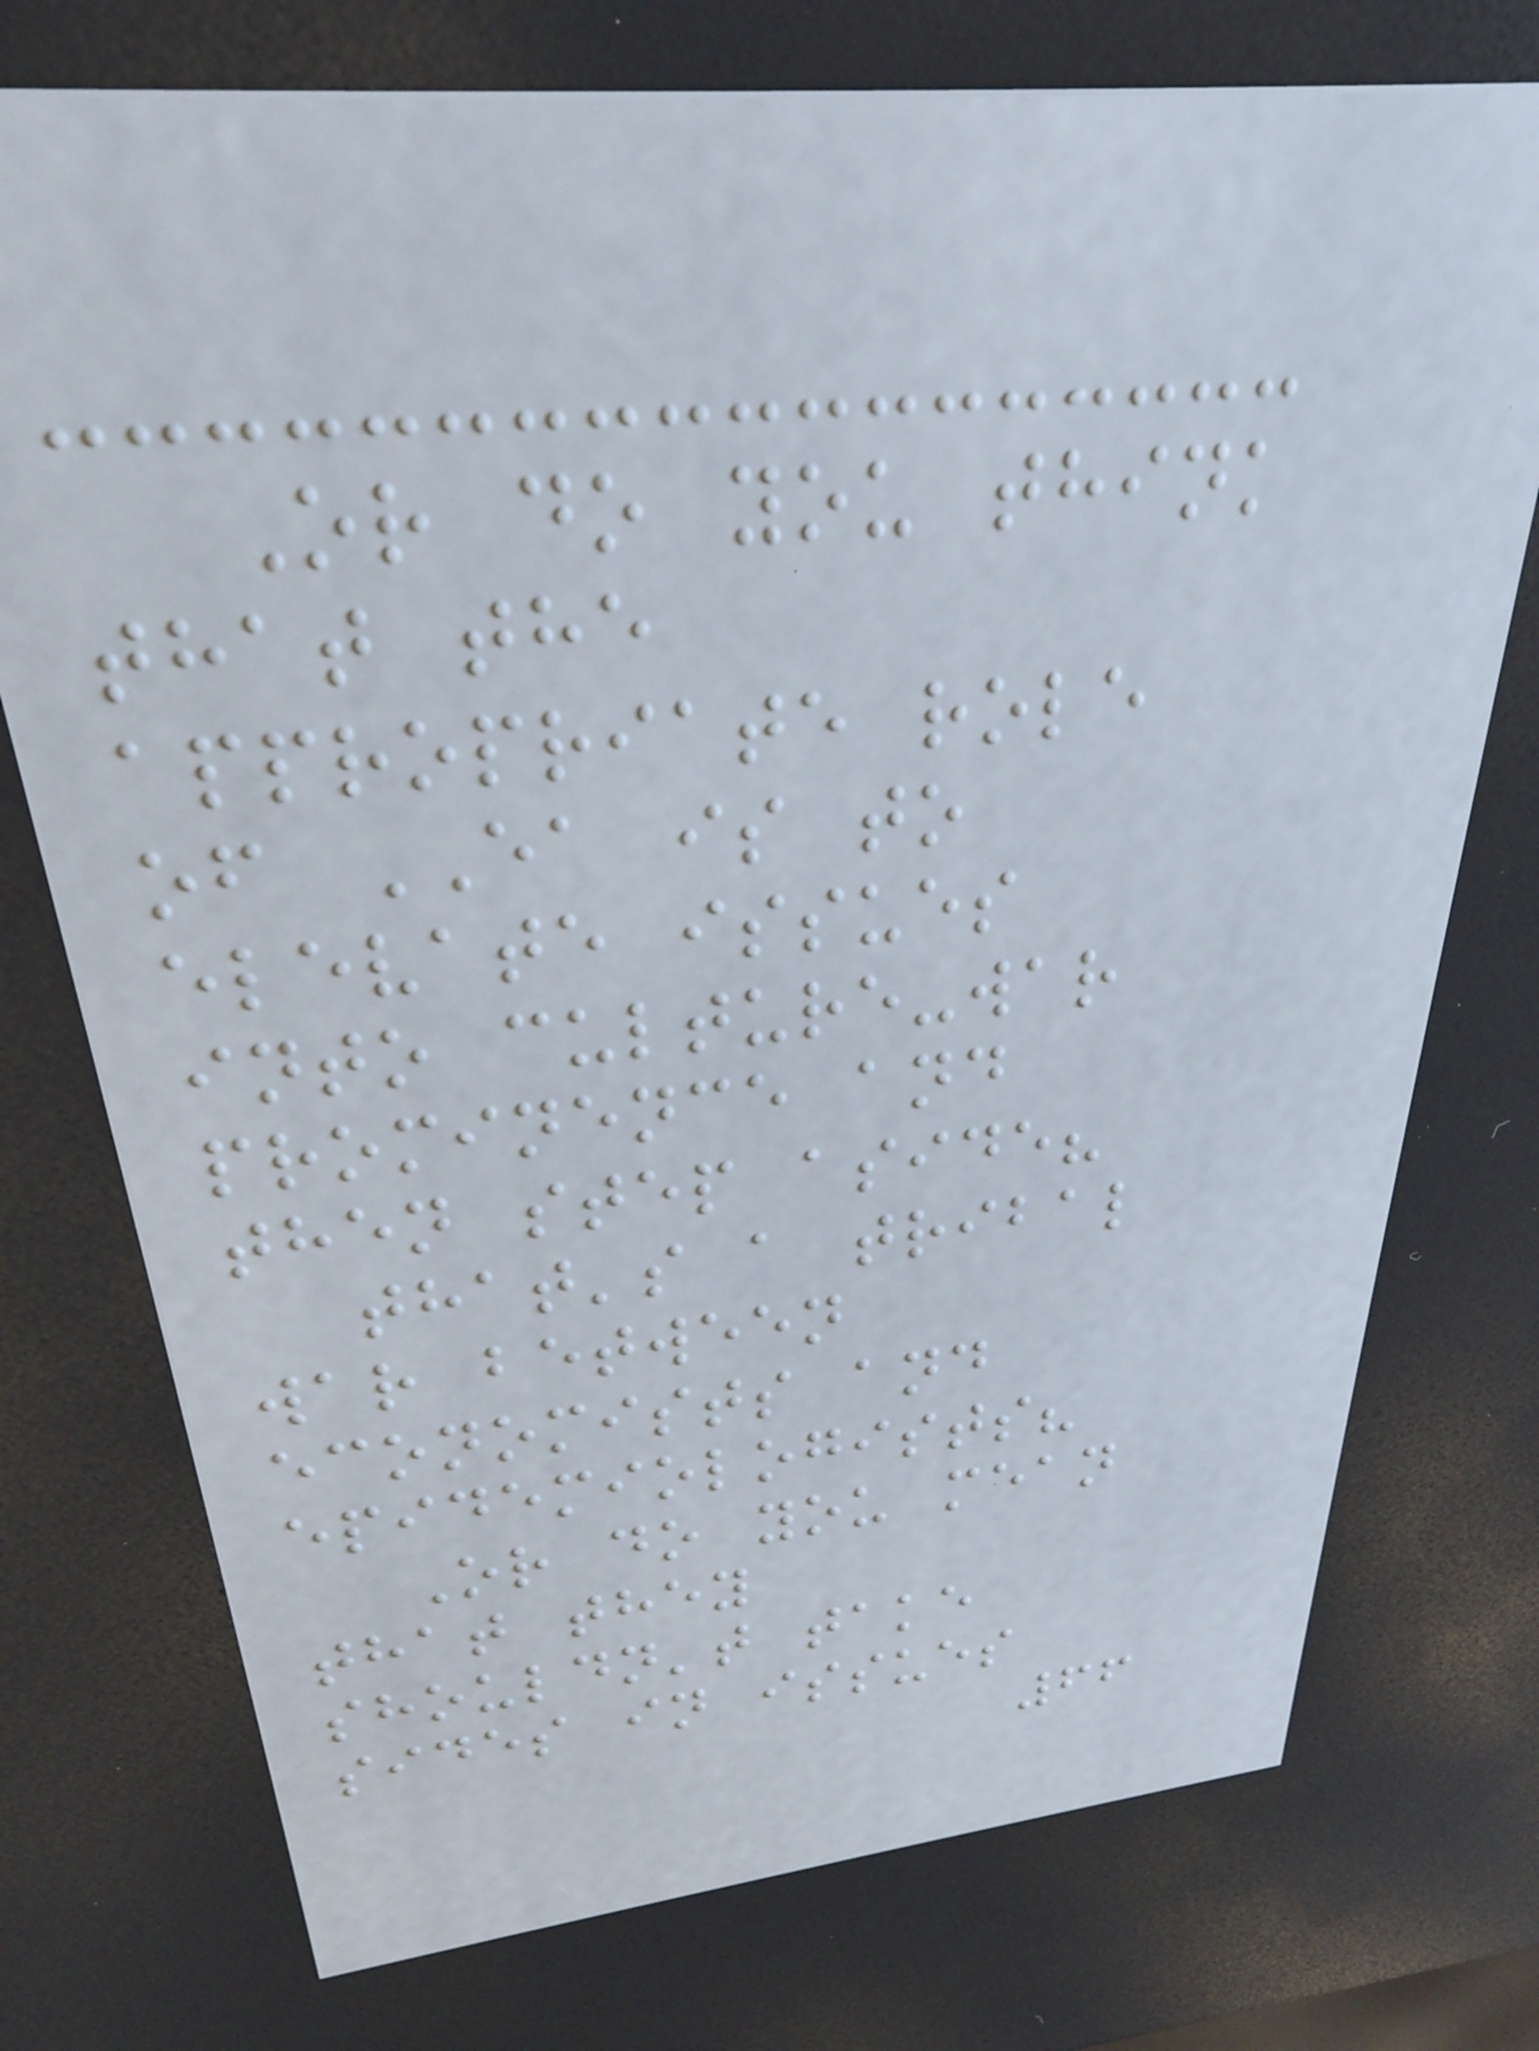Or do you think
that the
appropriate role
of EA is to
elevate issues
into culture-war
prominence and
then step aside?
that's a tribal
war between
economists and
epidemiologists?
Or do you mean
that they
shouldn't take
sides in issues
66
